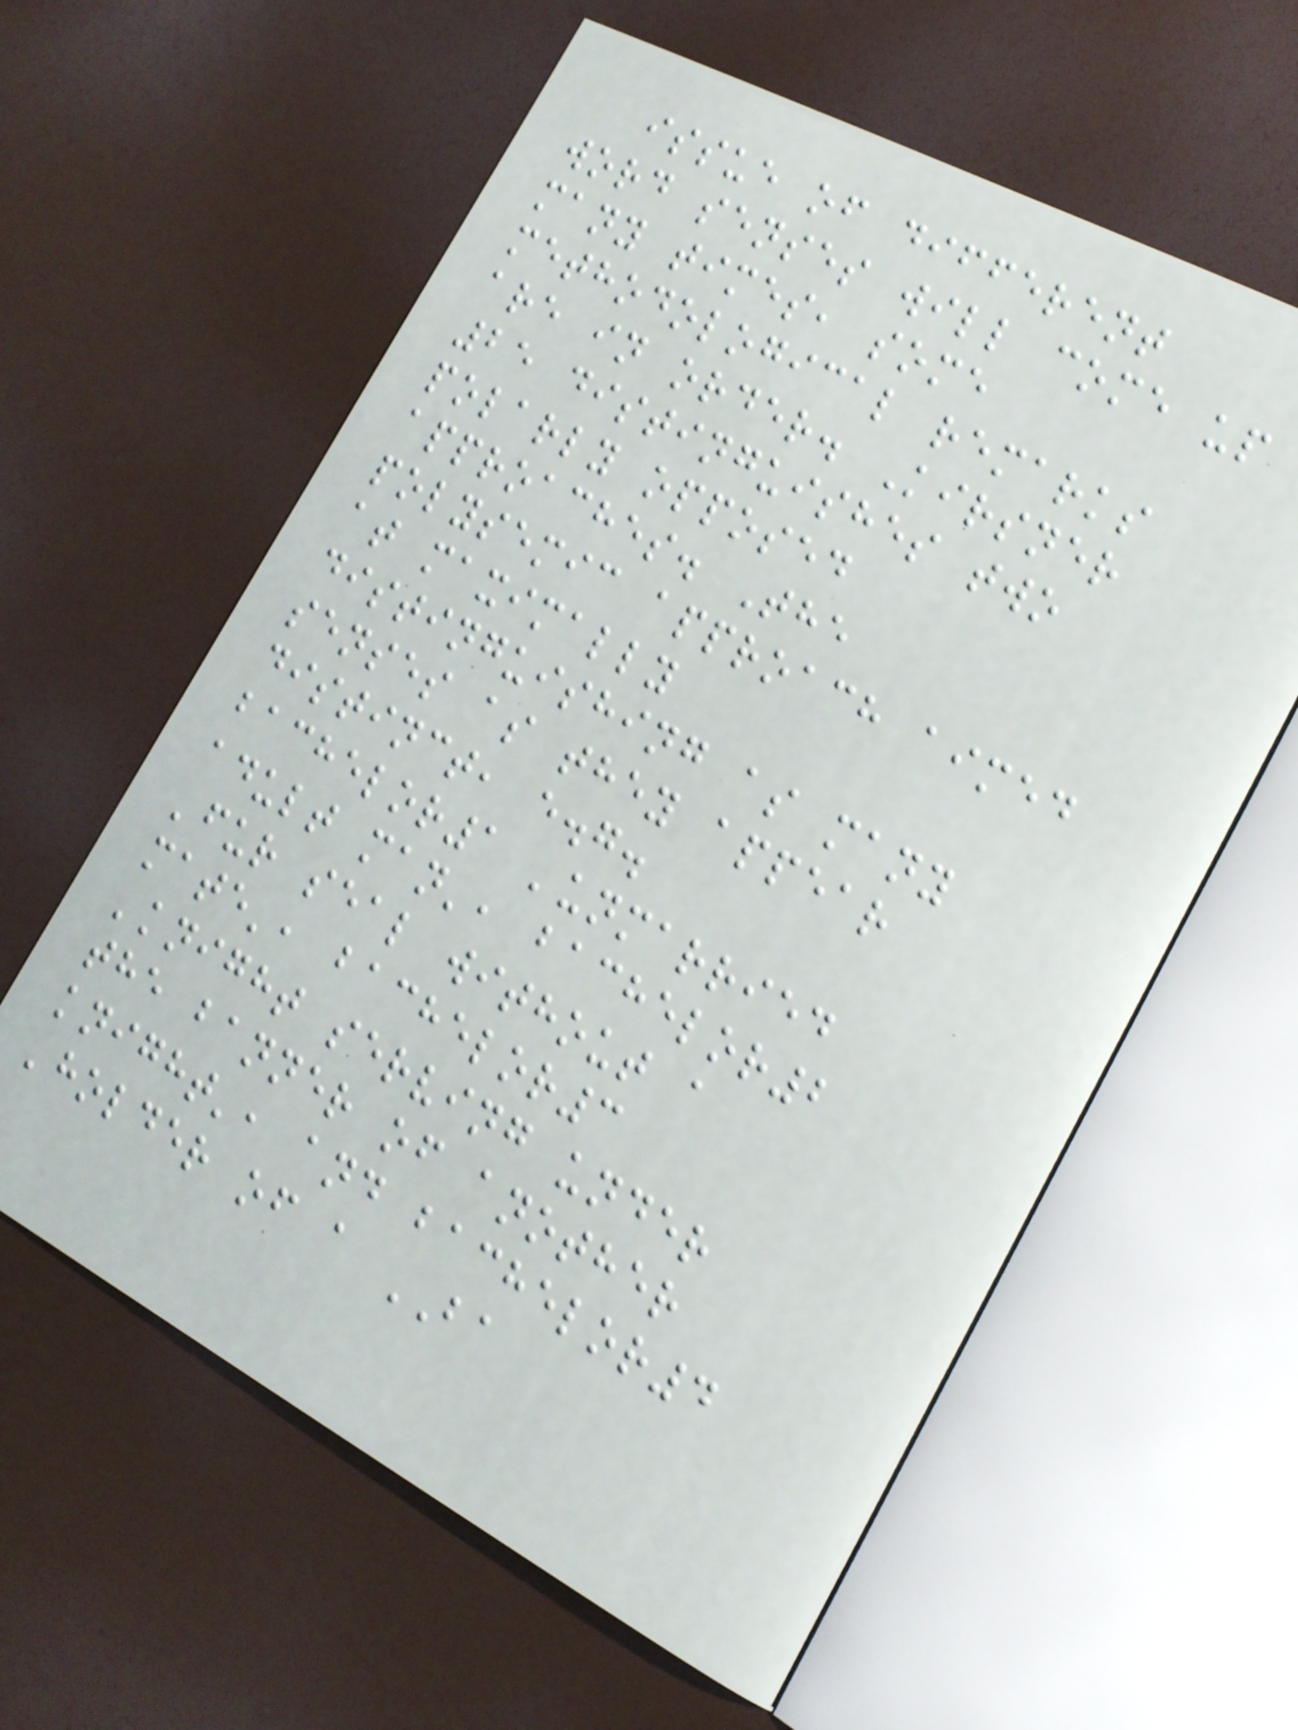issue of different
word senses will come up
many times, some
methodological remarks
are in order. Kirsner
25 distinguishes two
polarly opposed
approaches. The
polysemic approach aimed
at maximally
distinguishing as many
senses as they appear
distinct, e.g.
bachelor1 'unmarried
adult man', bachelor2
'fur seal without a
mate', bachelor3
'knight serving under
the banner of another
knight', and bachelor4
'holder of a BA
